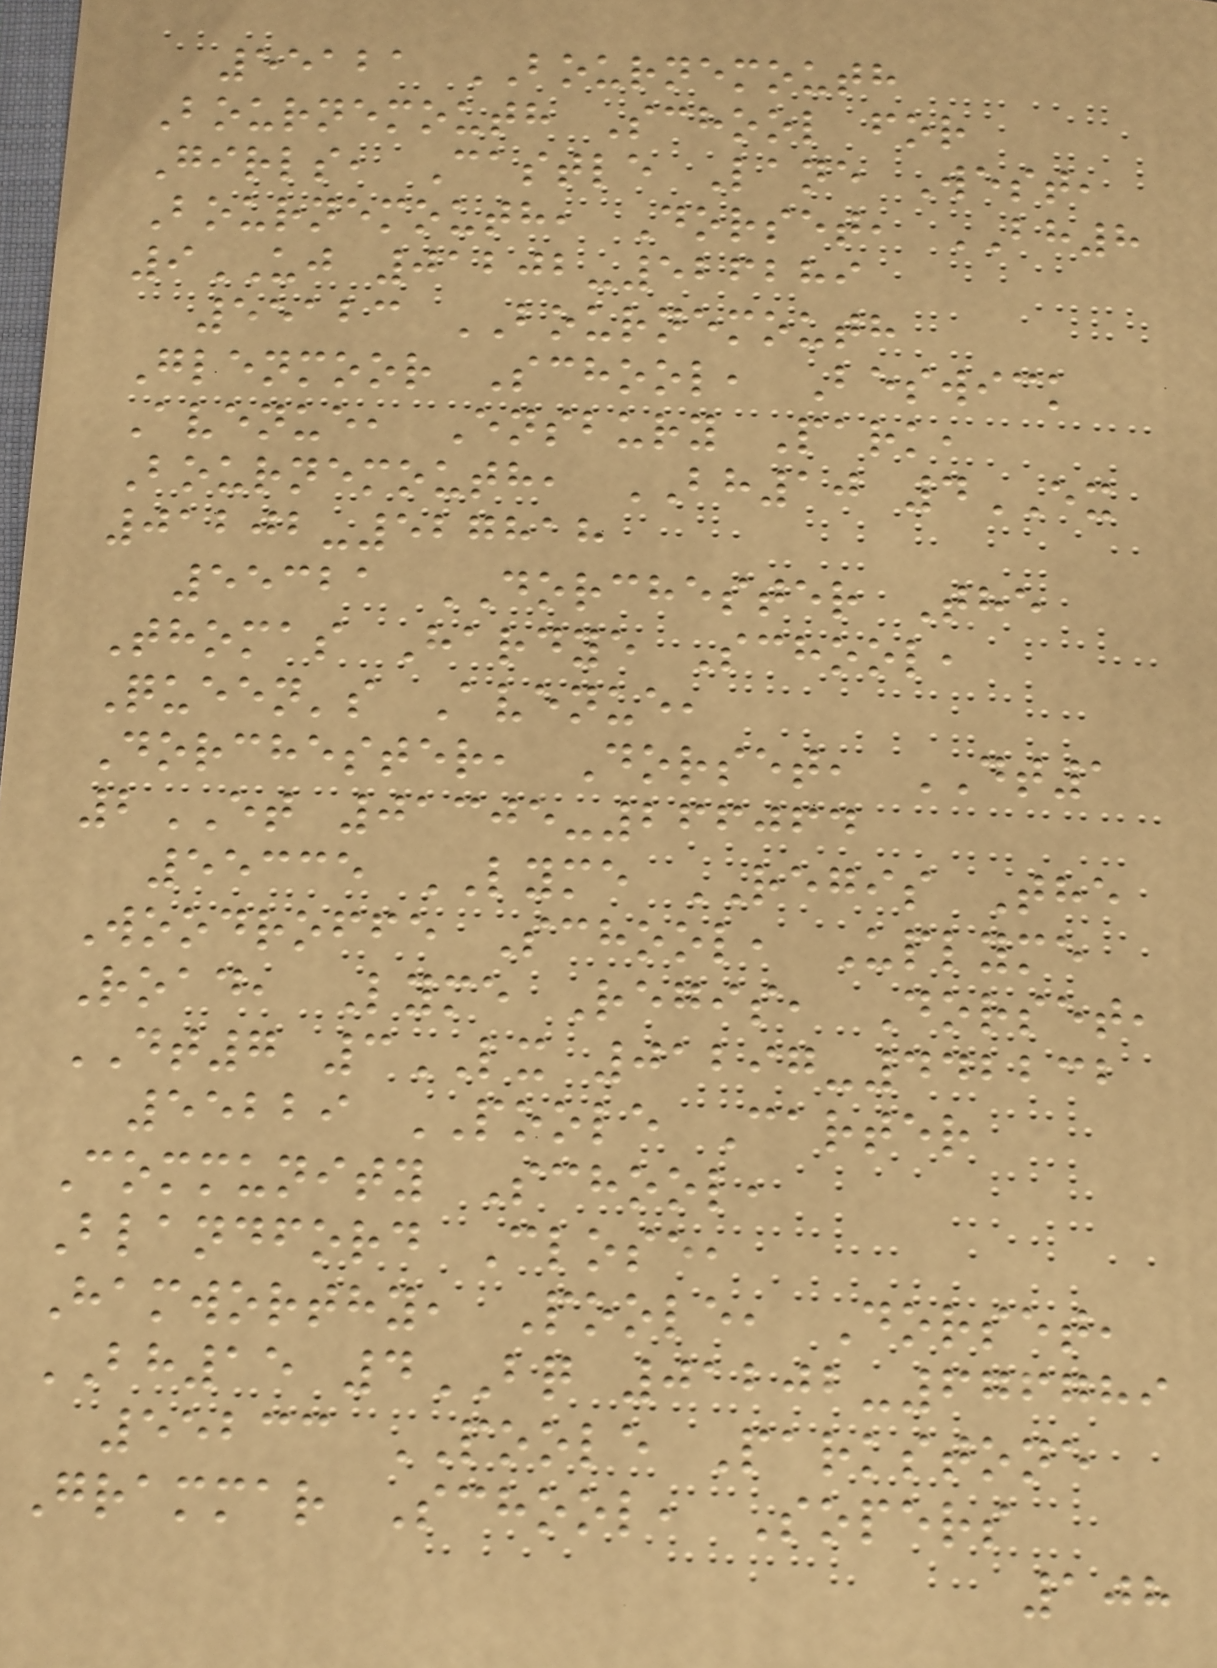55121 BOURNEMOUTH
Bournemouth School for
Girls, Castle Lane West,
Bournemouth, Dorset, BH8
9UJ 01202-526289
55123 BOURNEMOUTH
Glenmoor School, Beswick
Avenue, Ensbury Park,
Bournemouth, BH10 4EX
01202-527818
55321 DORCHESTER The
Thomas Hardye School,
Queen's Avenue,
Dorchester, Dorset, DT1
2ET 01305-266064
55335 LYME REGIS The
Woodroffe School, Uplyme
Road, Lyme Regis, Dorset,
DT7 3LX 01297-442232
55229 POOLE Carter
Community School,
Blandford Close,
Hamworthy, Poole, Dorset,
BH15 4BQ 01202-676789
55233 POOLE Parkstone
Grammar School, Sopers
108
